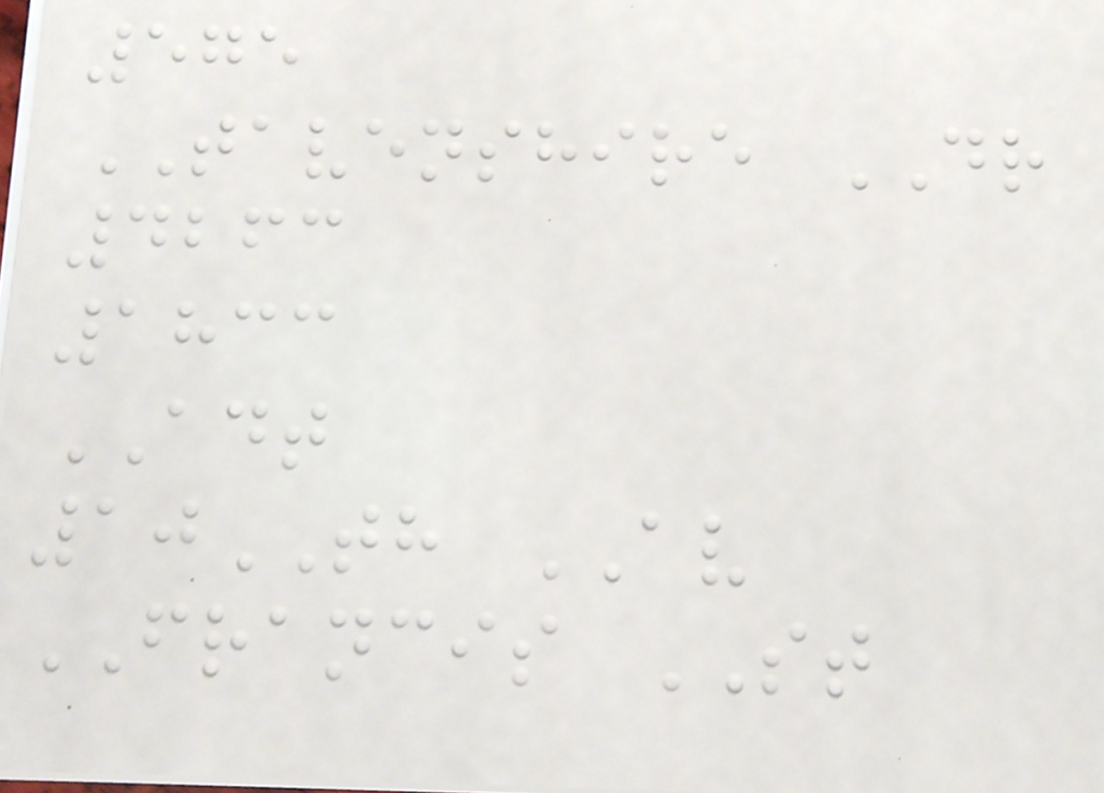575
TAVENSHIRE DR
4263
1833
ADT
10TH AV
FRANCIS ST
